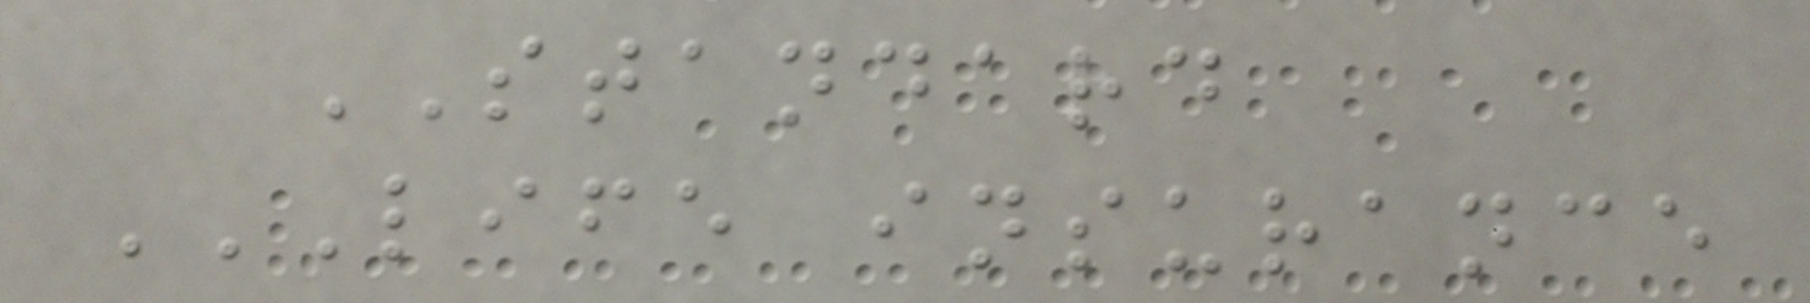STANDARD
LIFE INSURANCE
